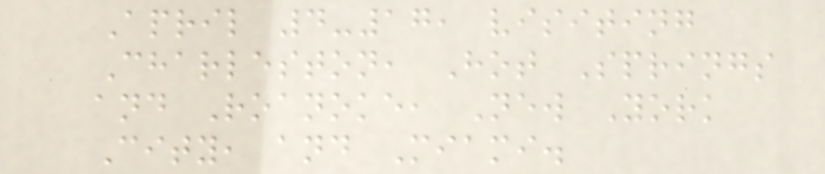April 4-17, visiting
Charleston, Hot Springs
and Roanoke, New York
City, and Miami.
